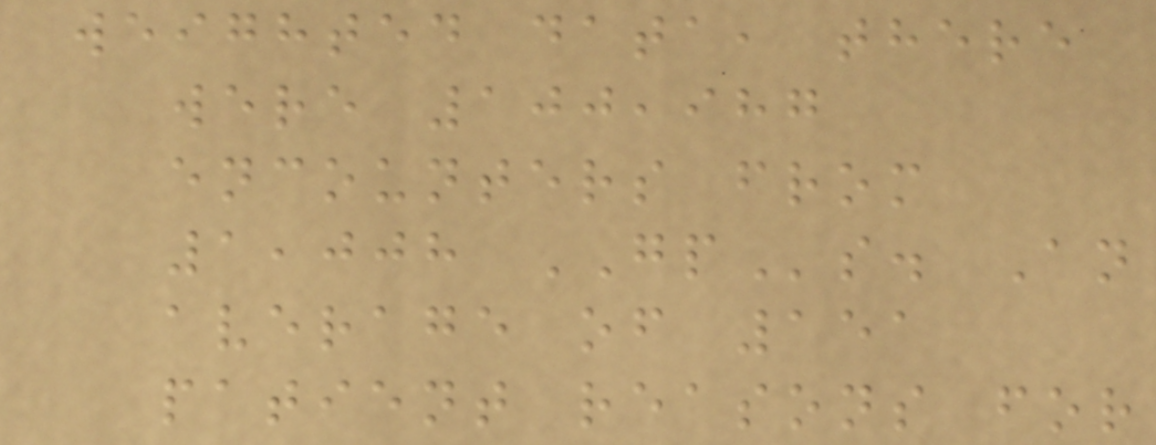weighted data, there
were 100,987
encounters from
1,008 GPs. An
average of 151
patient reasons for
